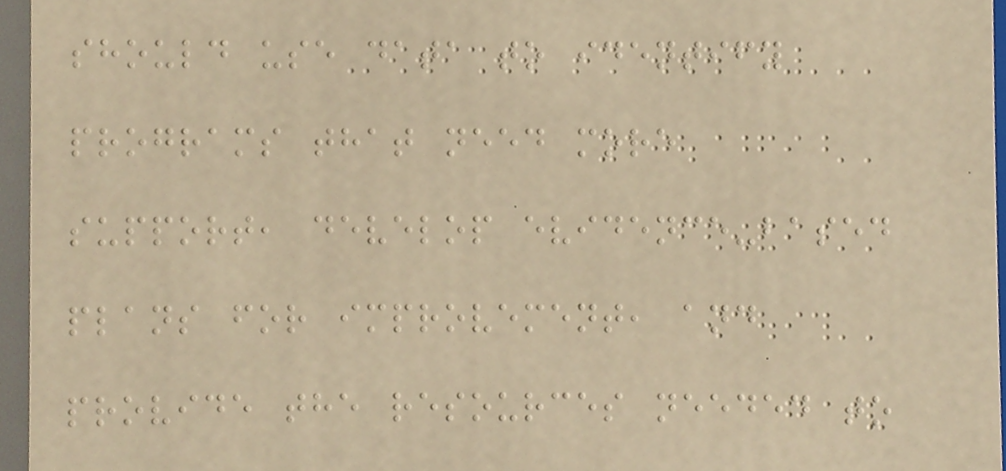should use data to identify
programs that need more
support, develop evidence-based
plans for improvement, and
provide the resources needed to
